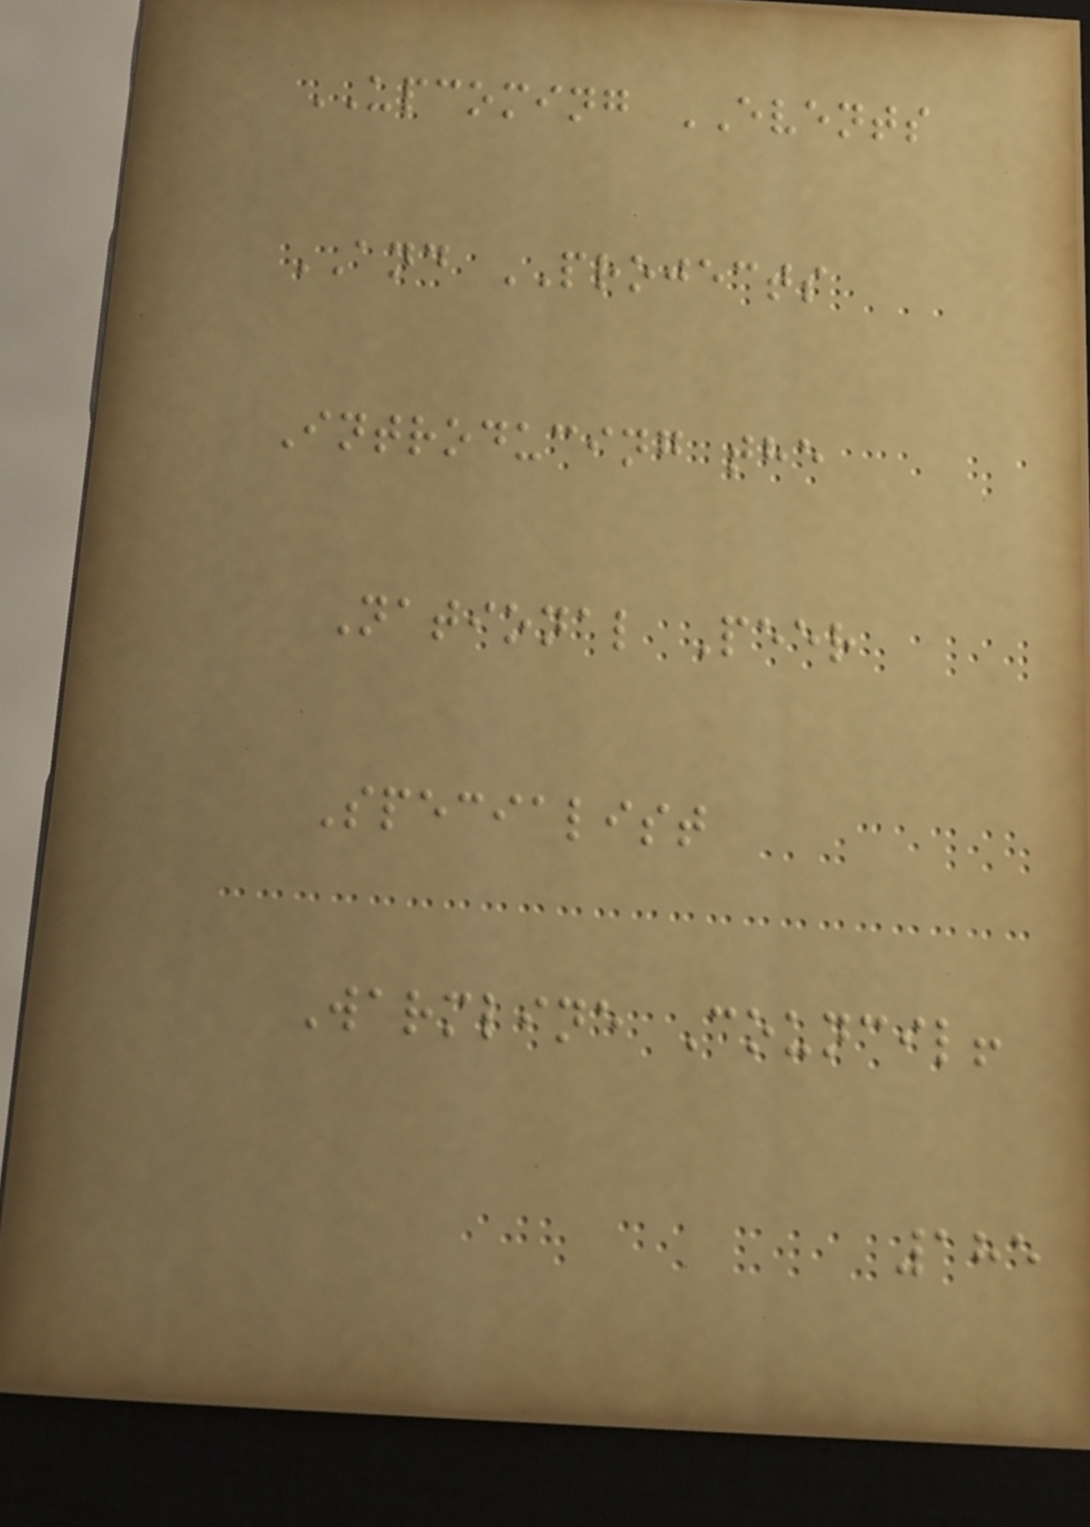UPCOMING EVENTS
AND PROJECTS
Introducing the
National Peer
Specialist
Warmline Council!
185
